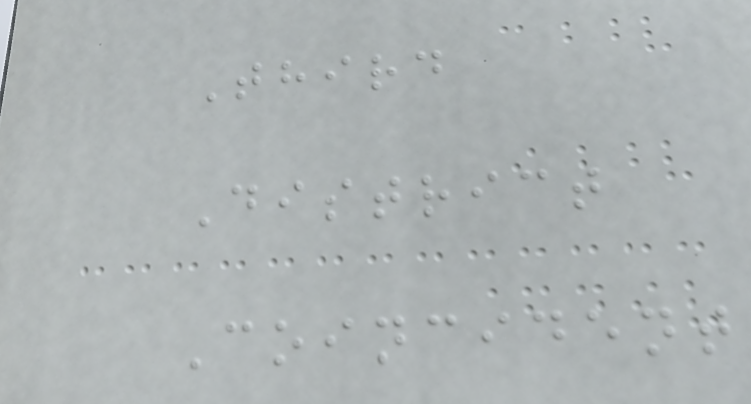Third
District
Coincident
